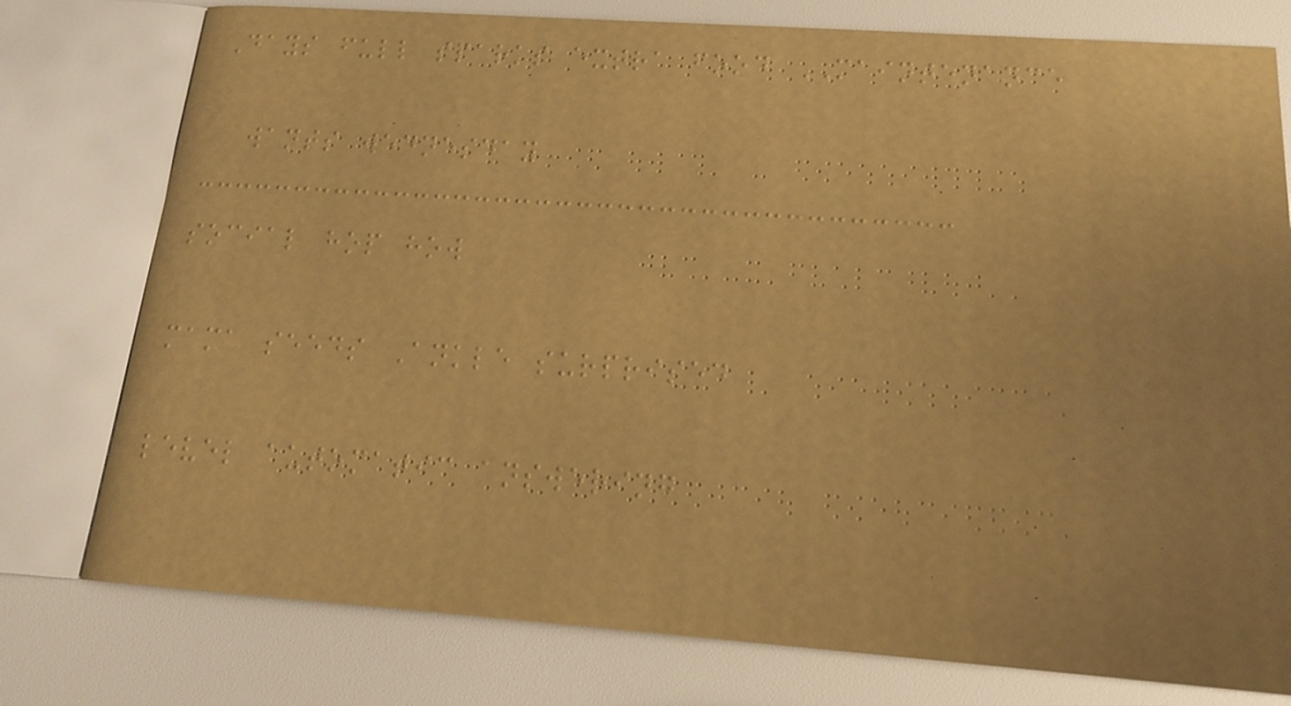Days full sparks extra food MAINTENANCE
wants wednesday
social hop how
mama seeds Ankle surprised
level automatic answering
